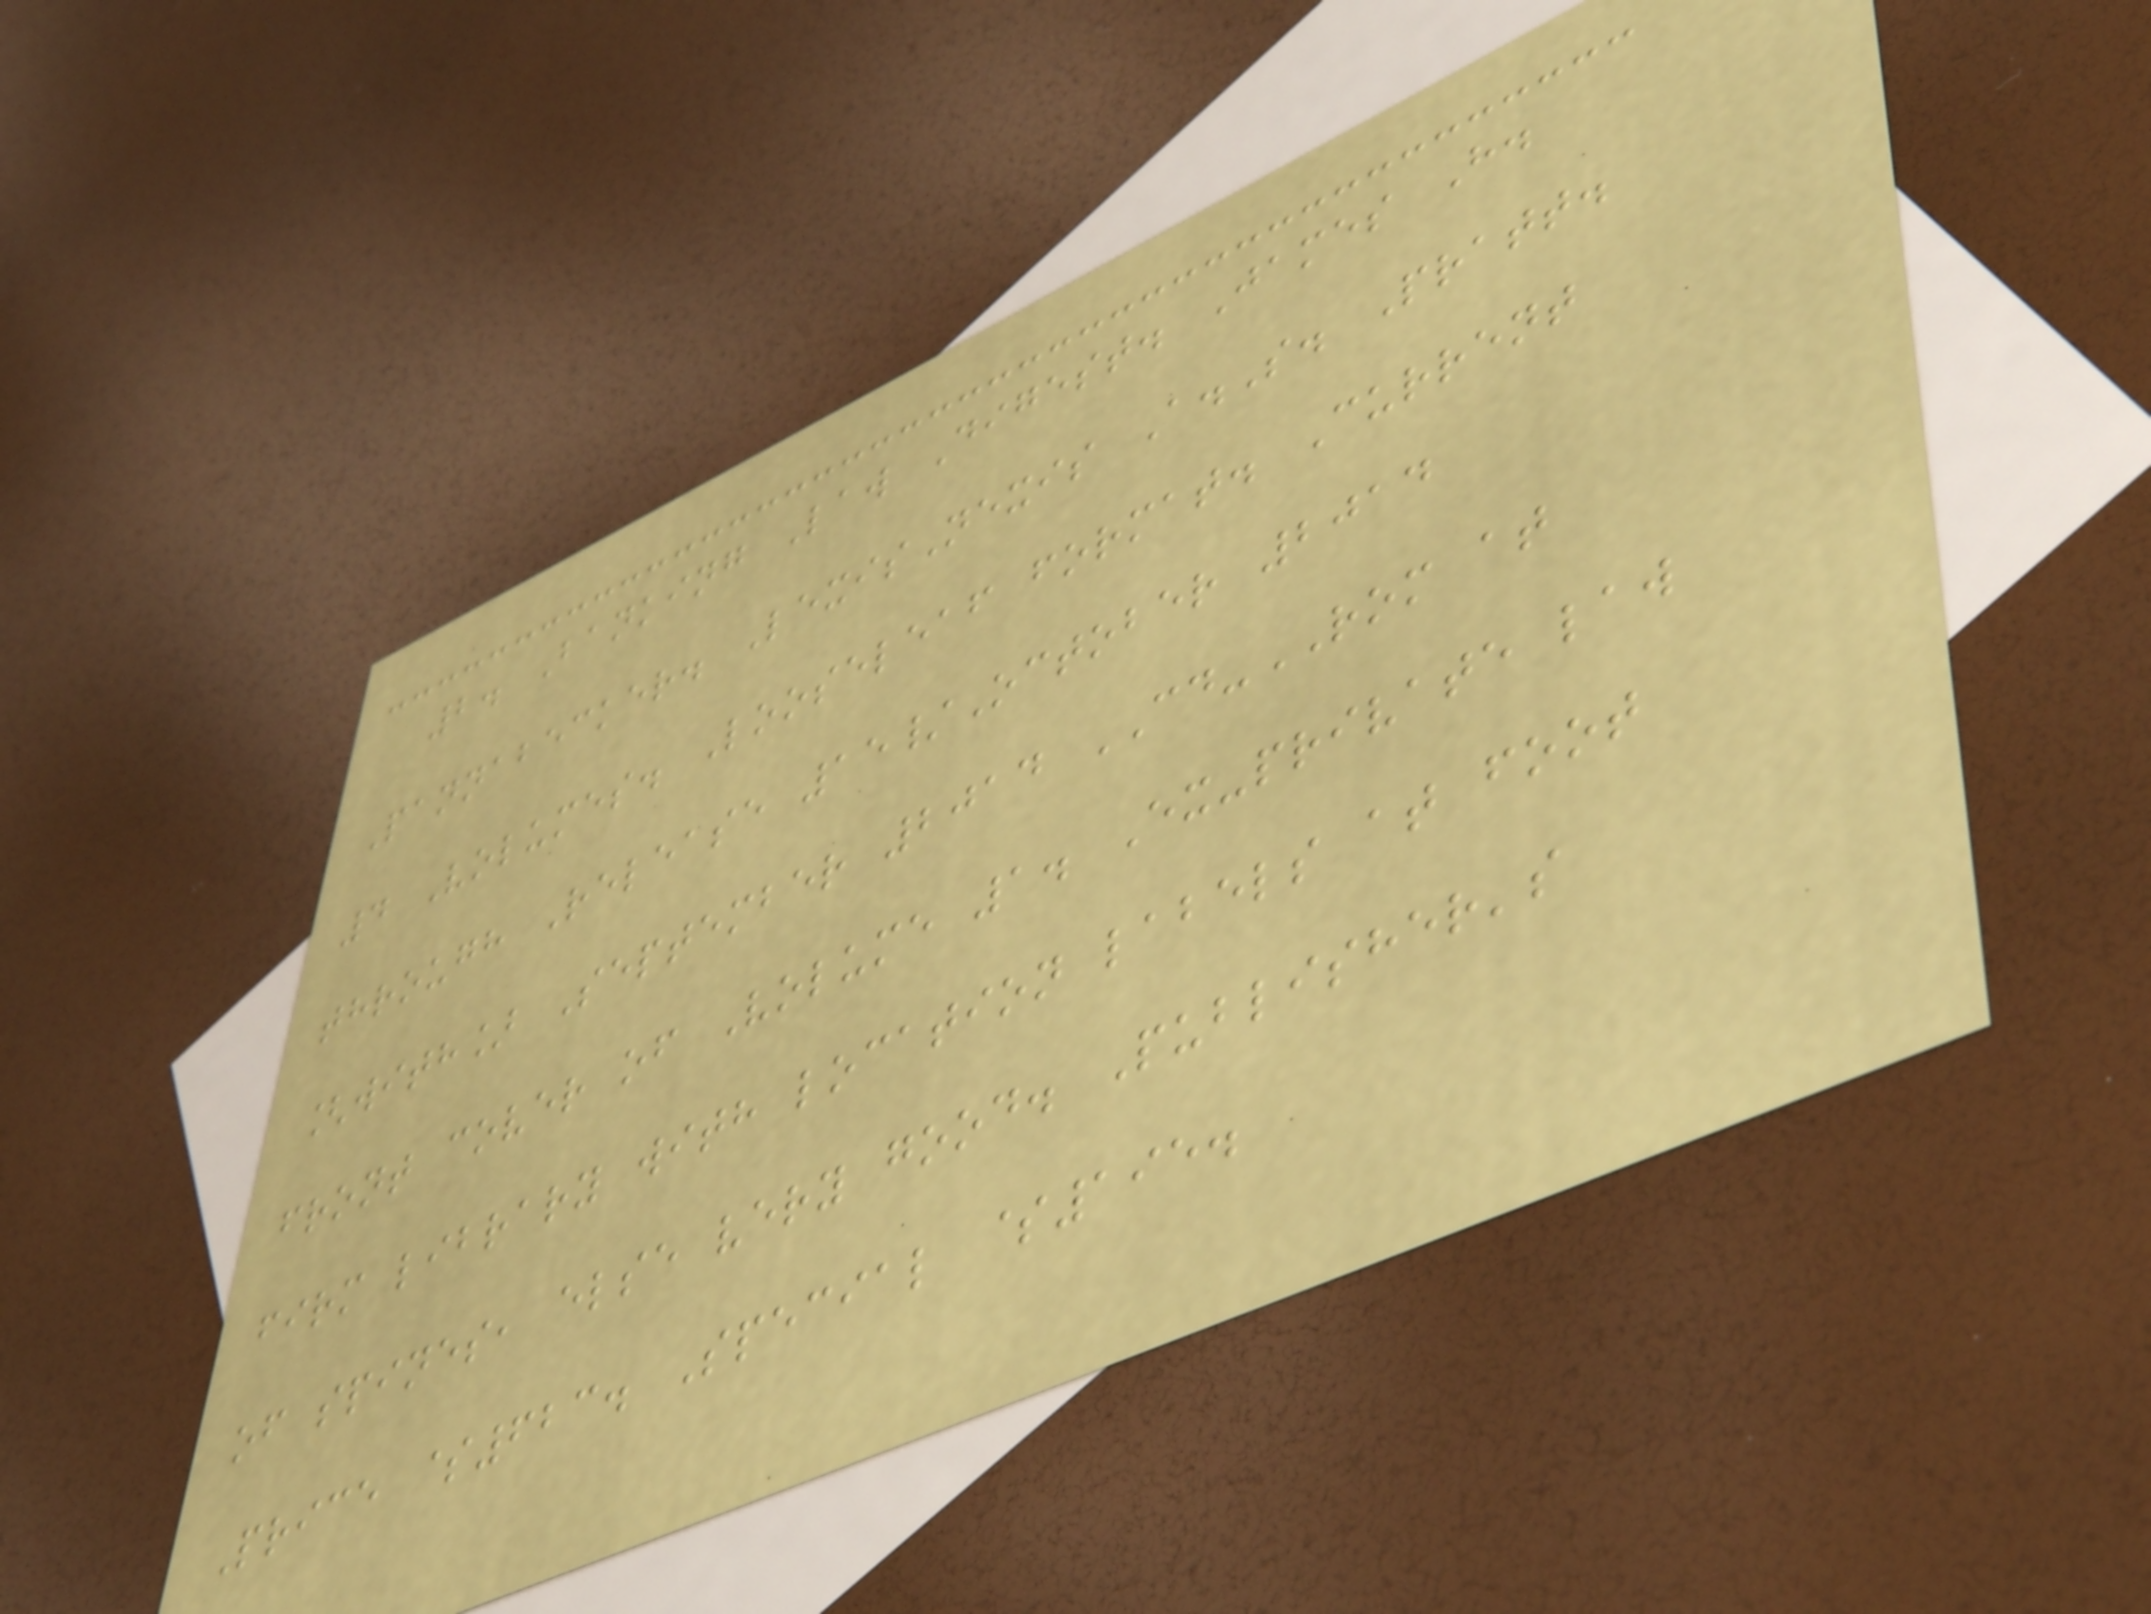2. Banking Law Digest. James H.
Pannabecker. LexisNexis A.S. Pratt.
4 Volumes. Looseleaf format. Current
through Release 15/October 2014
[with] September 2014 CD-ROM at
front cover of Volume 1. Ex-private law
firm library with location labels at foot
of spines, else very good. Publisher's
Price $623. Special $195.
